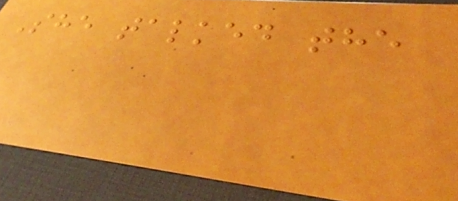She talked the
